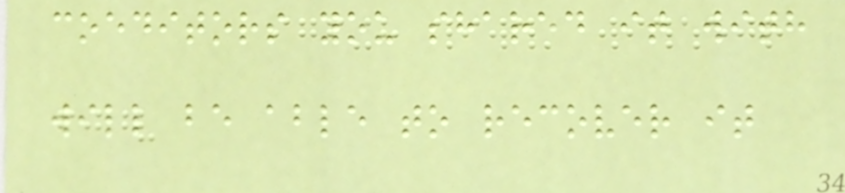coeditors you shared it with
will be able to recover it
